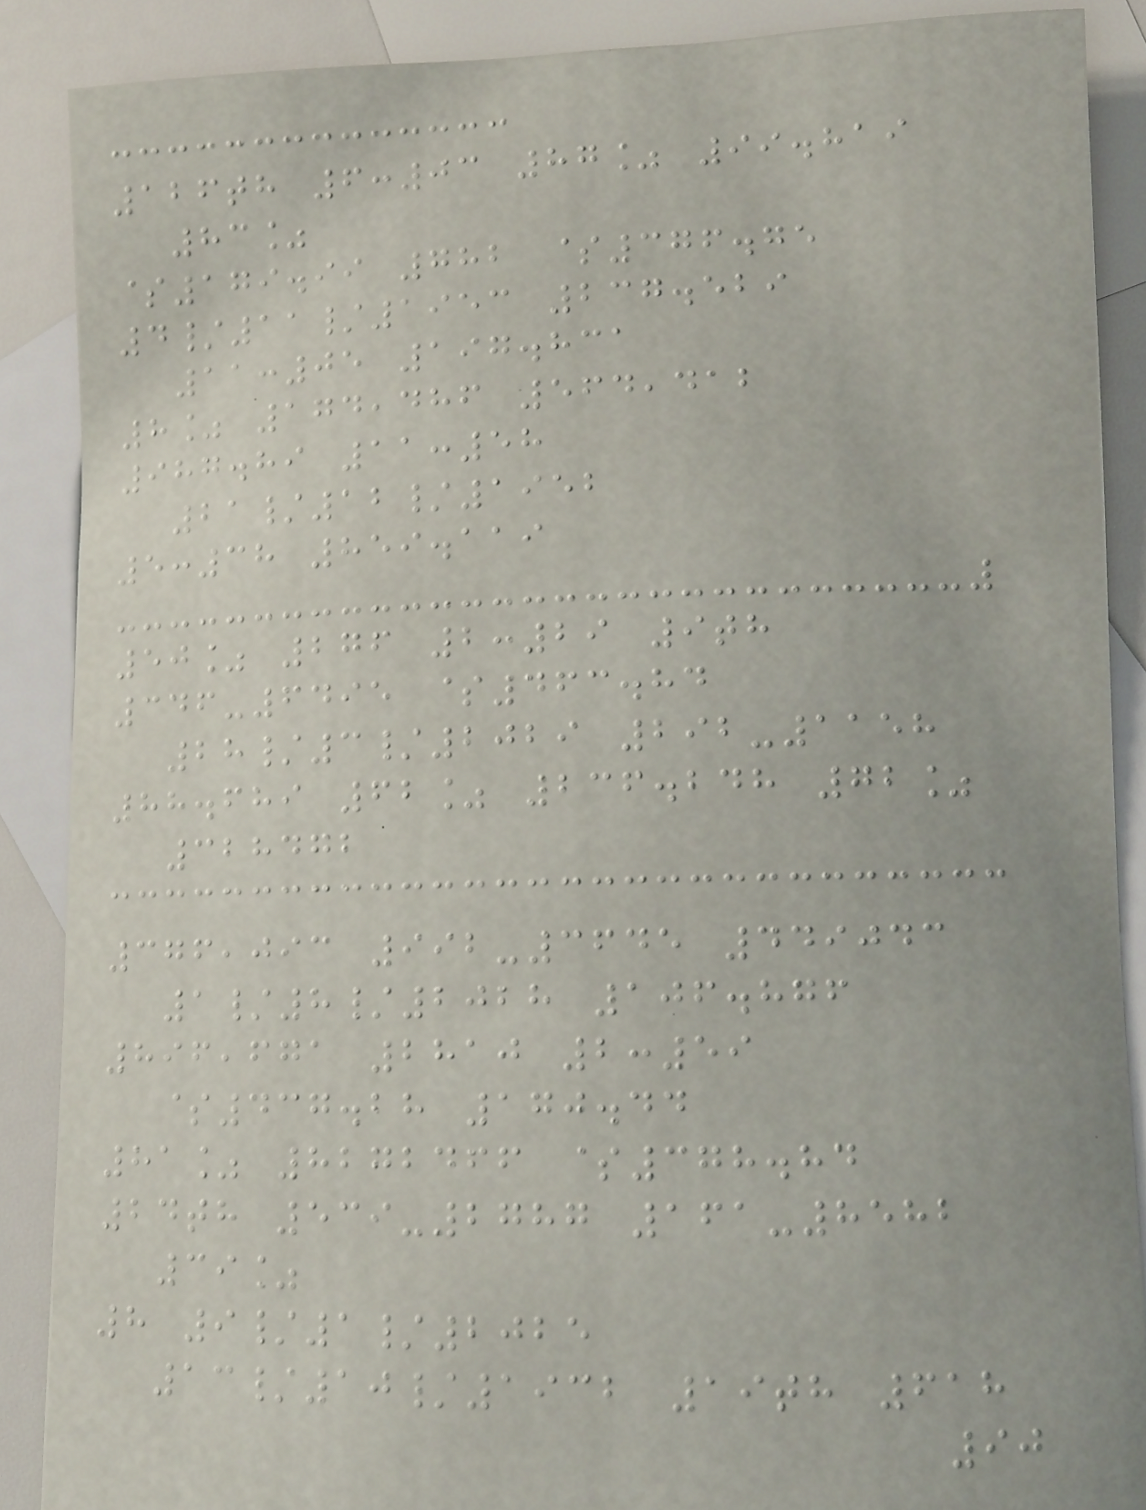126th 6:03 87% 99.819
83%
$179.99 782 $376.75
4/11/1953 237.529
11:05 197.831
8% 174,486 564,412
987.89 11:58
21/12/1952
5:38 859.119
50% 276 2:29 9th
346-6495 $463.84
28/3/2029 292-1158
88.689 62% 236.248 72%
328472
376,093 992-3645 449043
1/8/2028 106.876
896,671 2810 2:59
$437.28 170.44
81% 8272466 $378.84
24th 539-2787 161-8582
39%
8 9/1/2025
13/10/1932 19th 618
90
